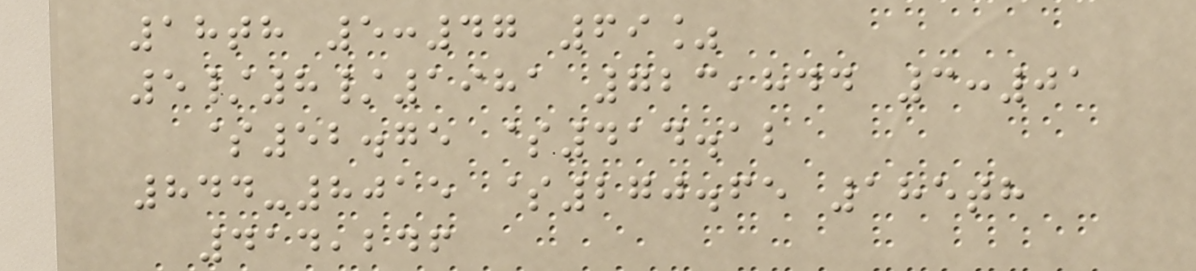18th 5:47 69%
5/8/1981 723,844 3:01
$52.75 $414.12
844-8015 $270.65 185th
414,246
